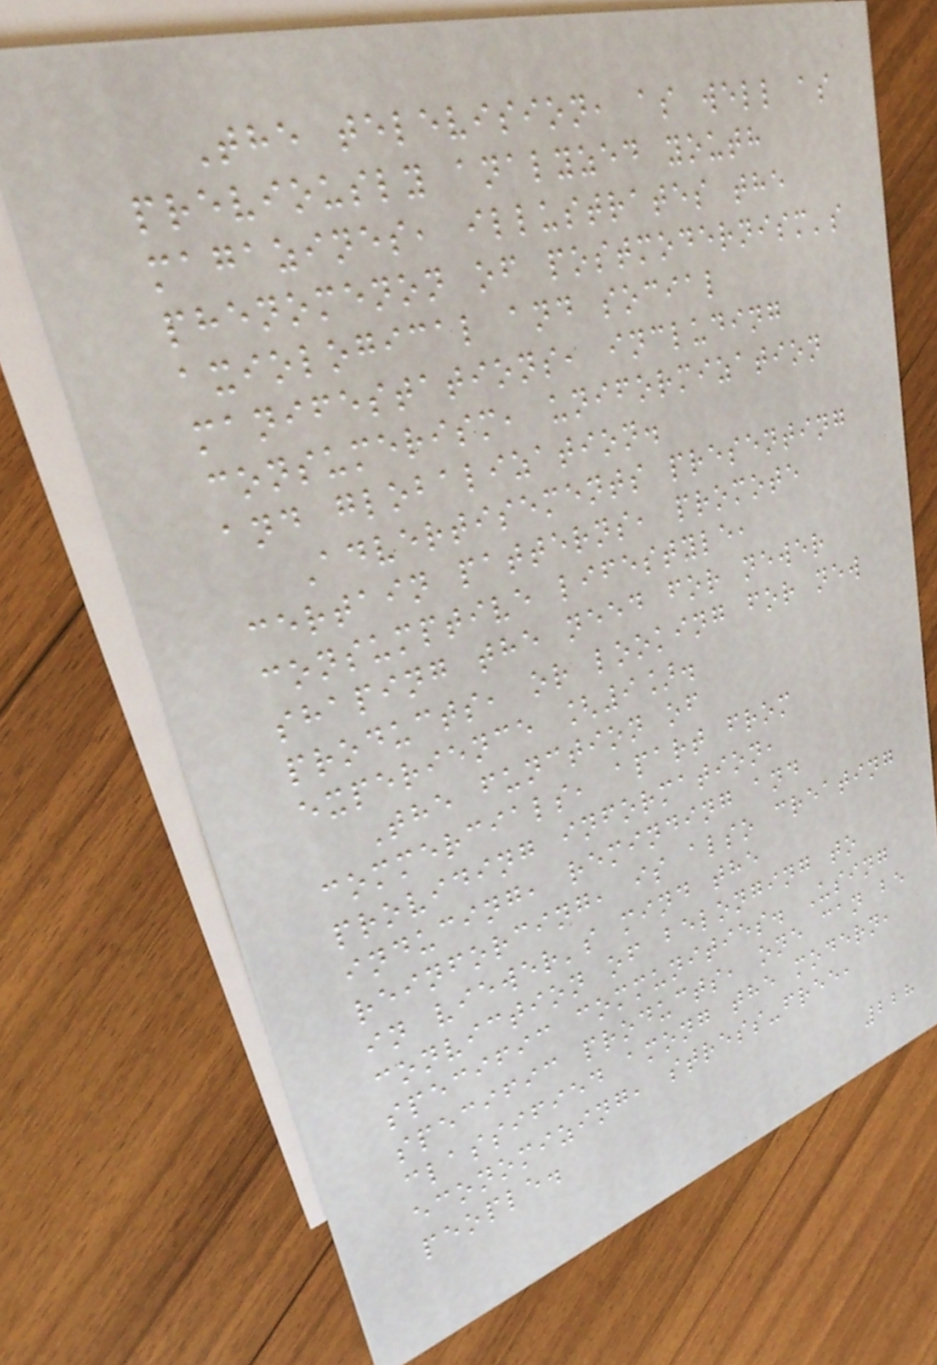The television, as well as
previously analyzed youth
magazines, illustrates the
phenomenon of postmodernism's
axiological and social
manifestations, including
consumerism, uniformization
and globalization.
Advertisements presenting
certain patterns, promote
consumptive lifestyle,
shaping the need for newer
products, or looking for new
experience [9].
The function of
commercials, apart from
providing information,
inducing, reminding and
reinforcing, is also creating
in viewer's mind the
conviction of belonging to
specific communities. Using
specific products, one can be
classified among the modern,
economizing, stress-free,
people.
228
